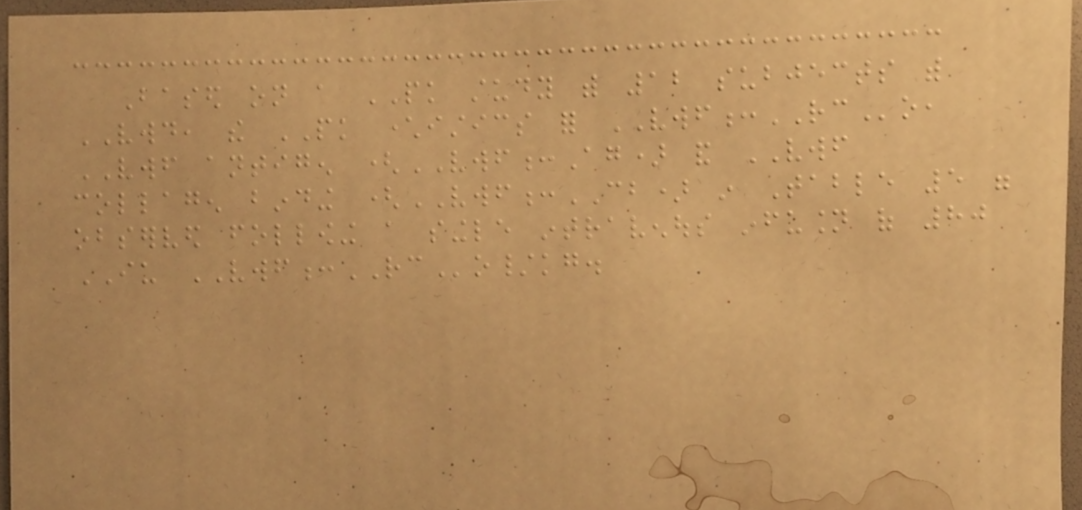Based on a PK study with 12 subjects with
VWD, the PK characteristics for VWF:RCo,
VWF antigen (VWF:Ag) and VWF
collagen binding (VWF:CB) in Table 5 were
observed following a single intravenous infusion of 80
IU VWF:RCo/kg.
